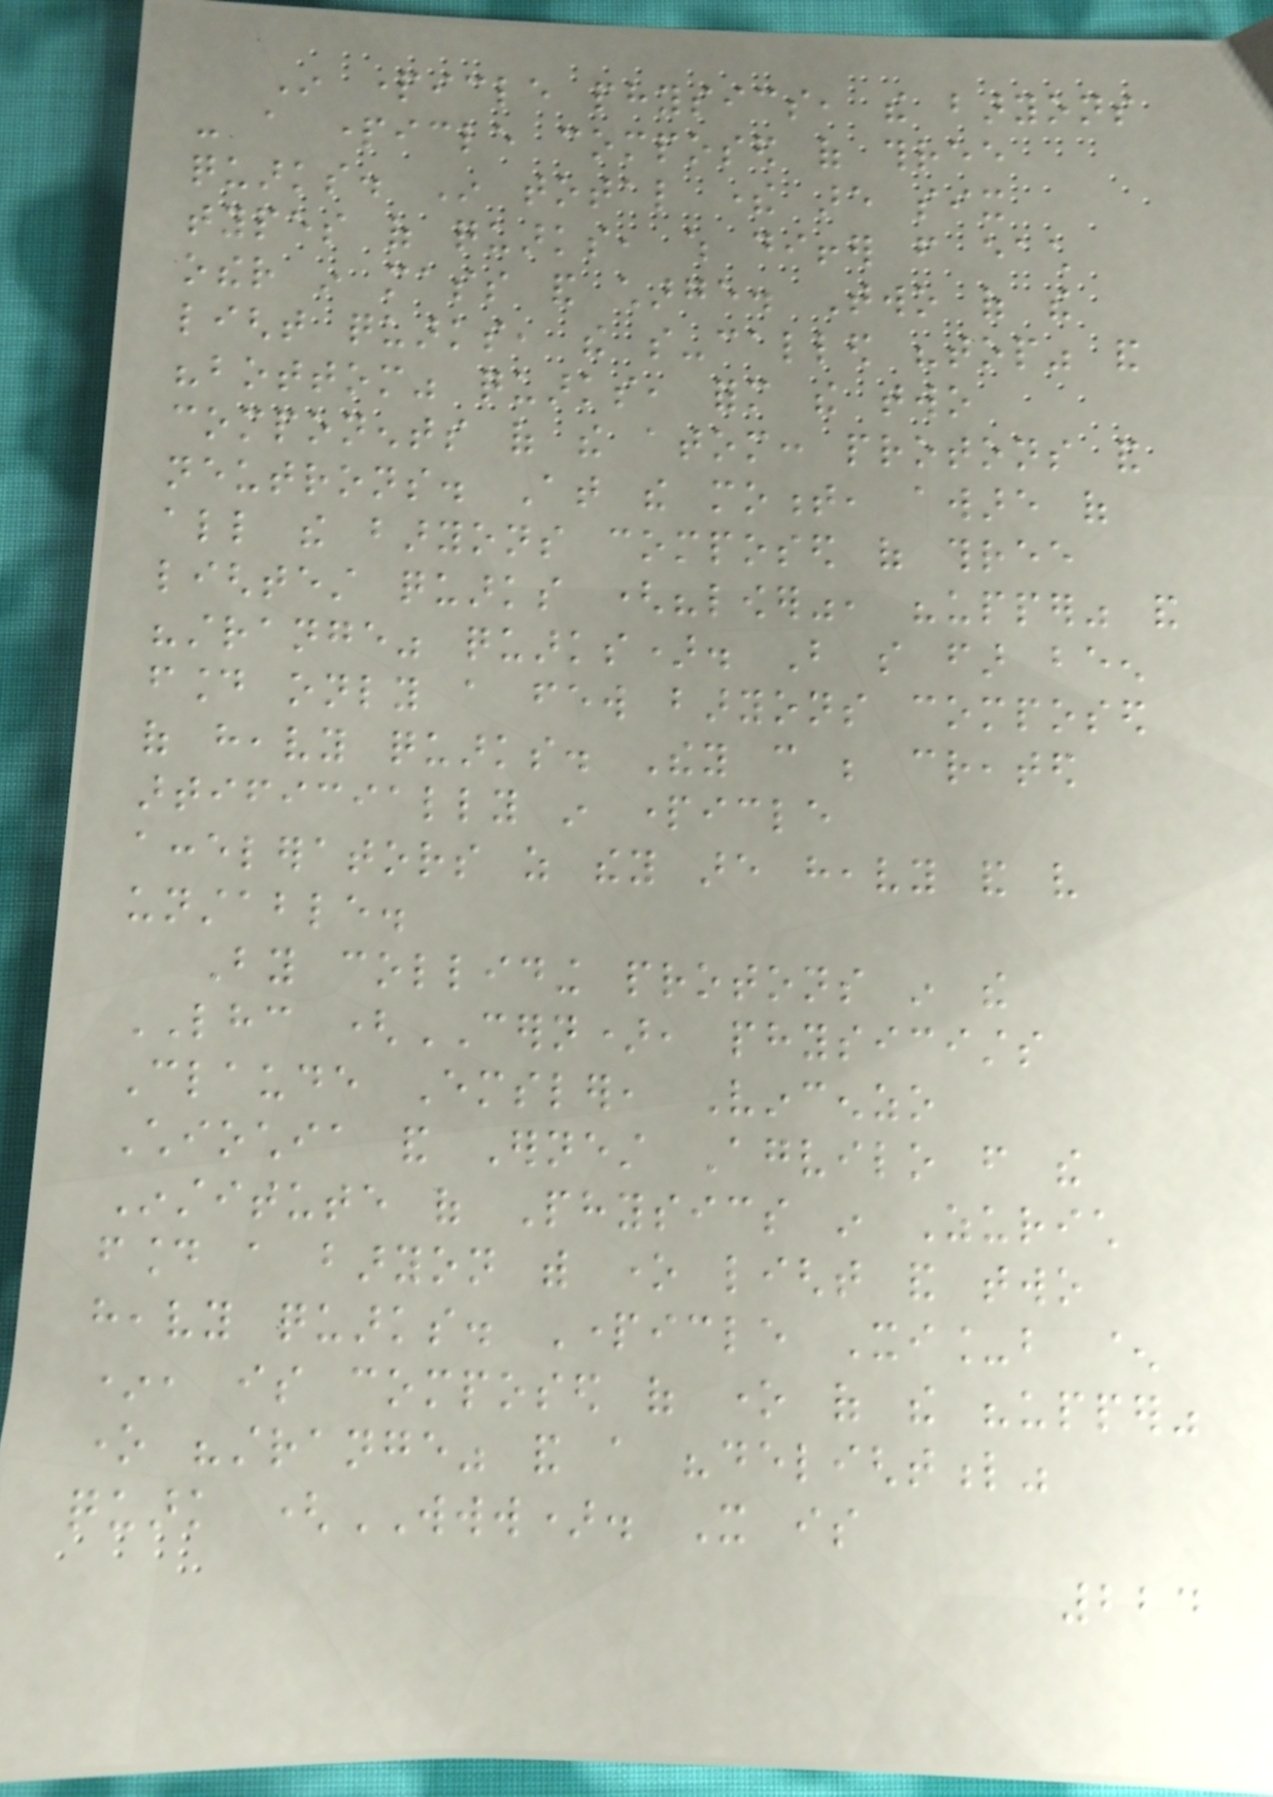In particle physics, the baryons
- a particle composed of three
quarks. In total there are six
types of quarks, which differ from each
other in mass and charge. Two of the
light quarks, the so-called "top" and
"bottom" quarks, form the two
components of the atom: protons and
neutrons. At the moment, aware of
all the baryons composed of three
lightest quarks ("lower", "upper" and
"strange" quarks). But so far been
found only a few baryons composed
of heavy quarks. They can be created
artificially in particle
accelerators as they are heavy and very
unstable.
By colliding protons in the
LHC (CERN), physicists
Claude Emsler, Vincenzo
Chiochia and Ernest Agvilo from the
Institute of Physics in Zurich
found a baryon with one light and two
heavy quarks. Particle Xi_b ^
*, is composed of one of the "upper"
one "strange" and a "delightful"
quark (WWW). It is
224
